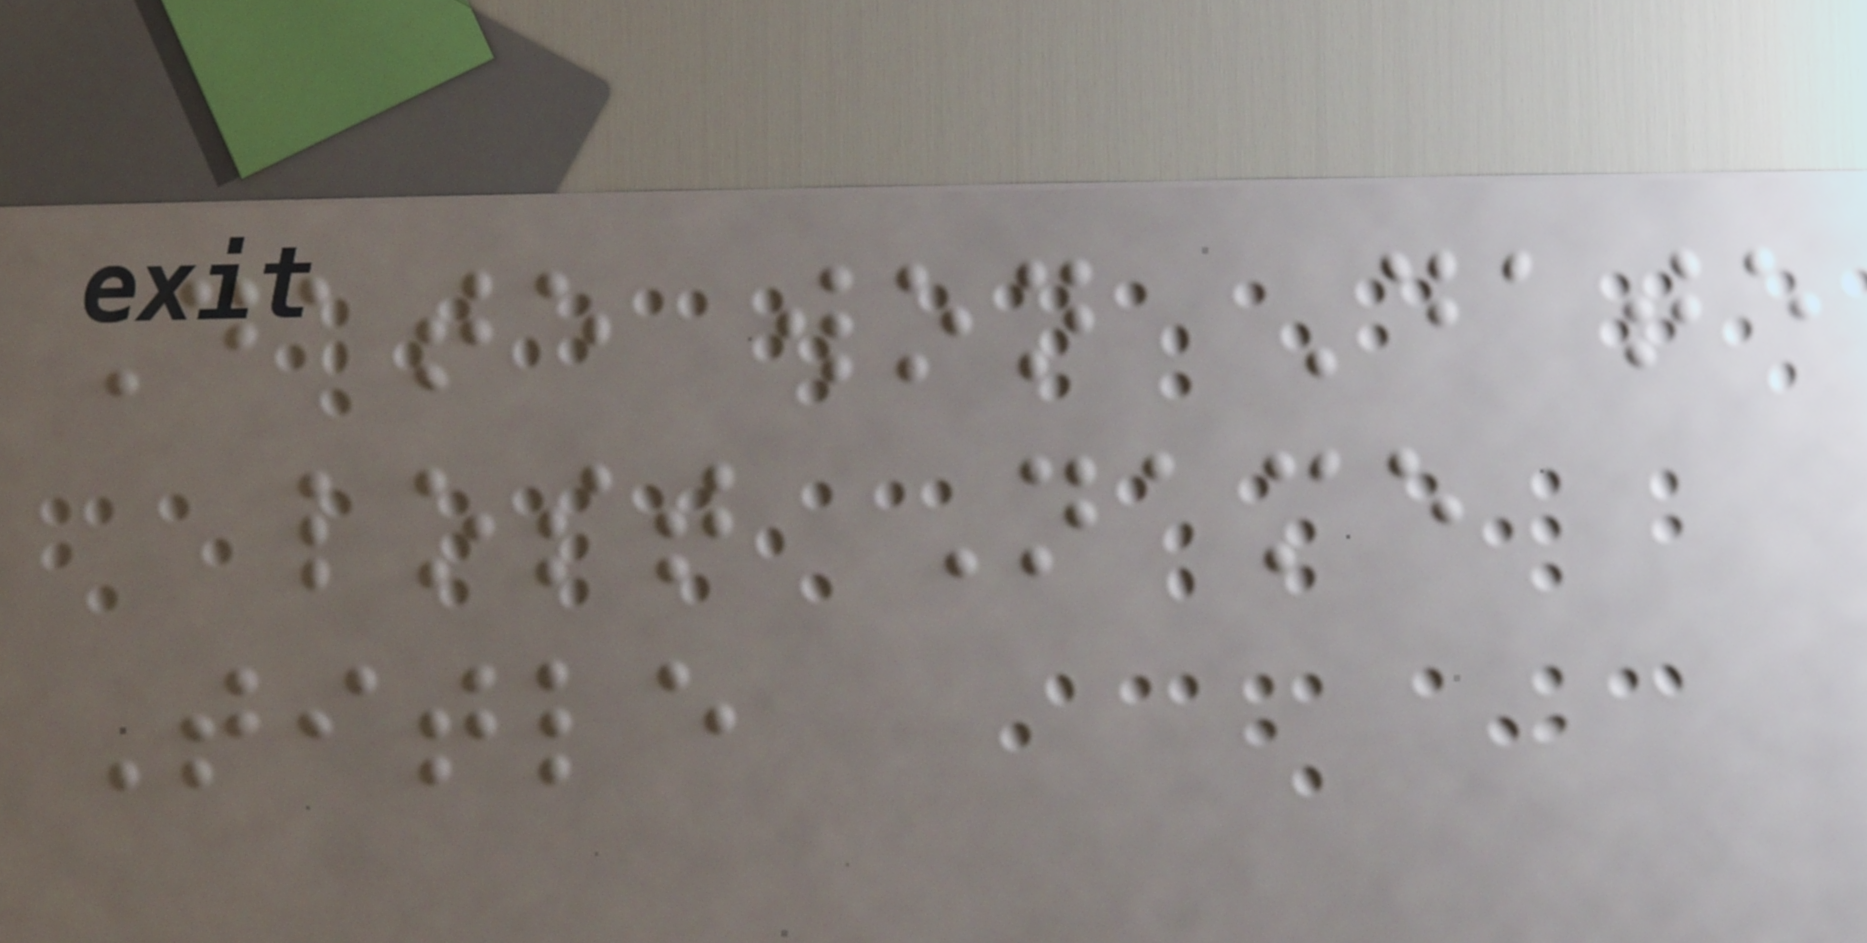Date won Date
lost Name
Title
